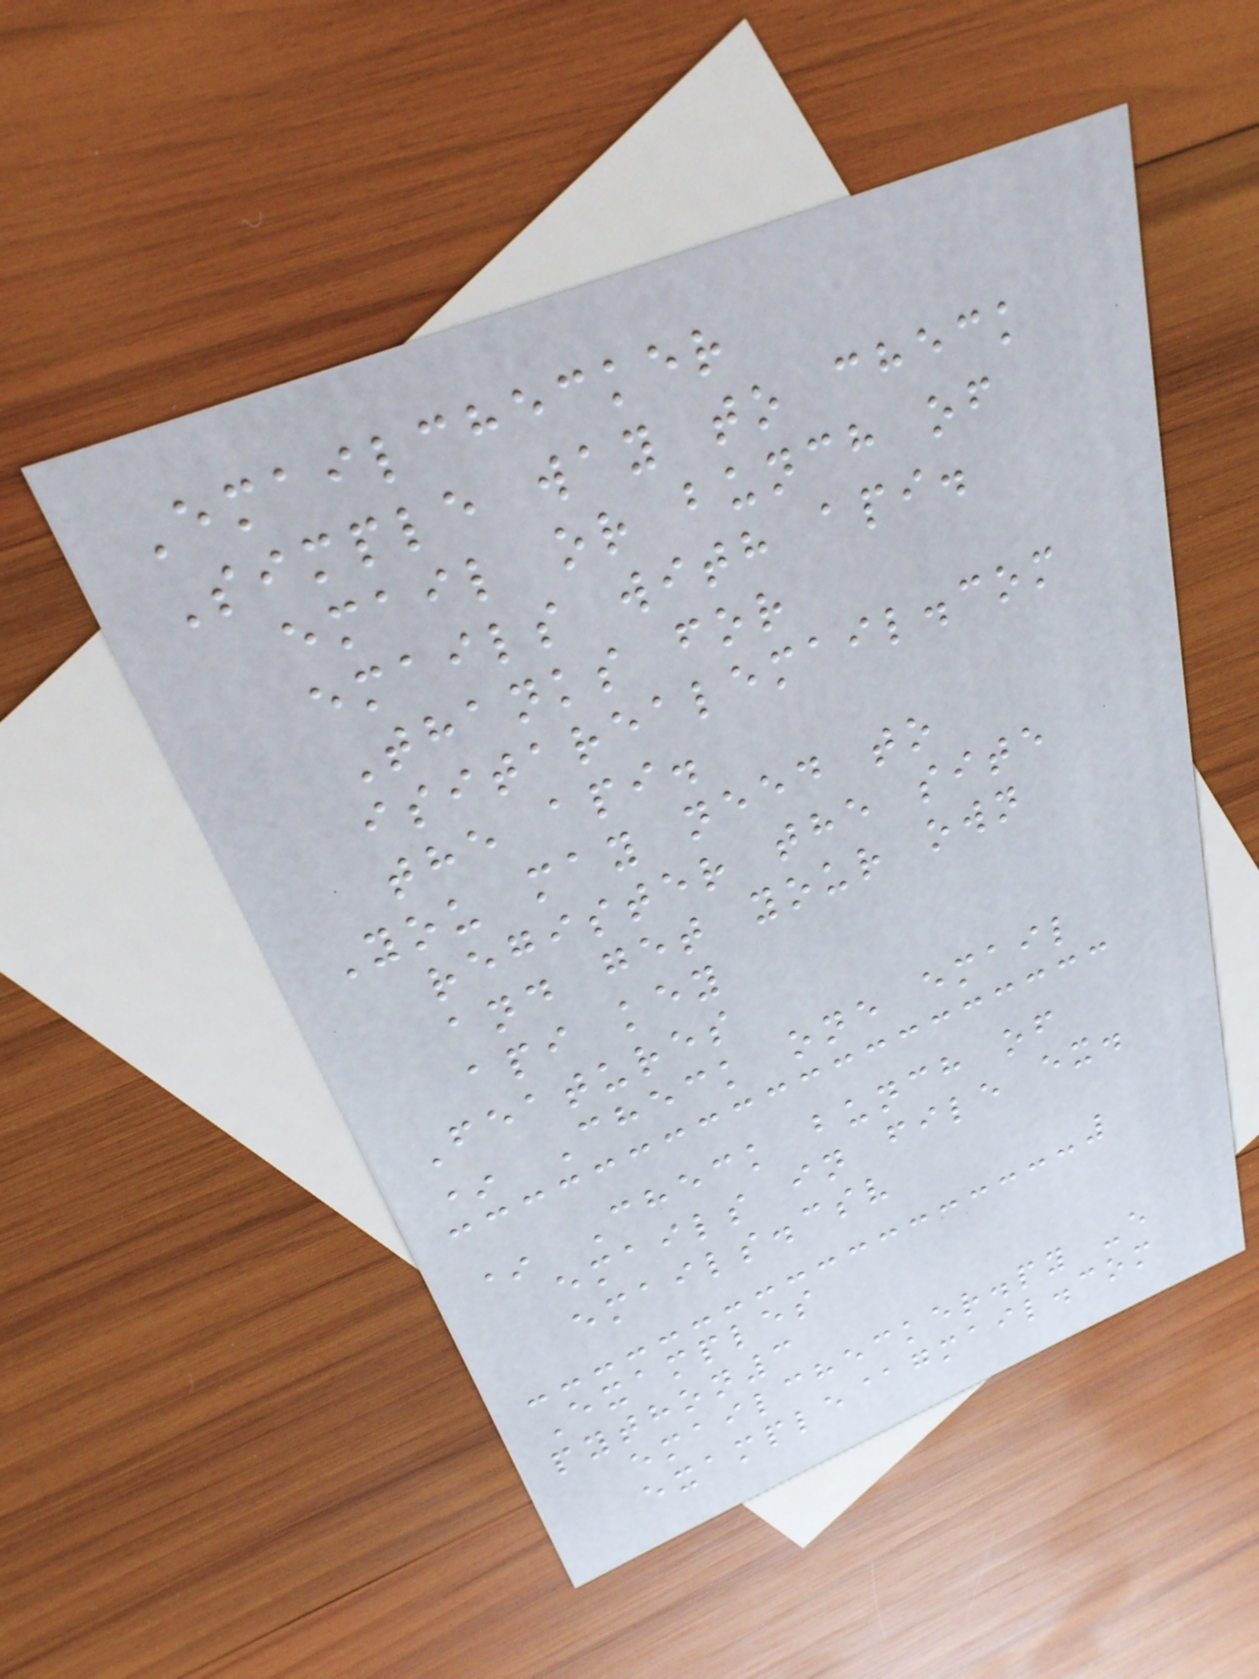Emailchecker
Simple way to check
email or bunch of
emails with api.
Thanks for
isitarealemail.com
the api.
You may need to
register the site
and get your own
api key
Features
* Check one email
* Check bunch of
emails in file ex.
emails.csv
Examples
python3
emailchecker.py -e
example@gmail.com
